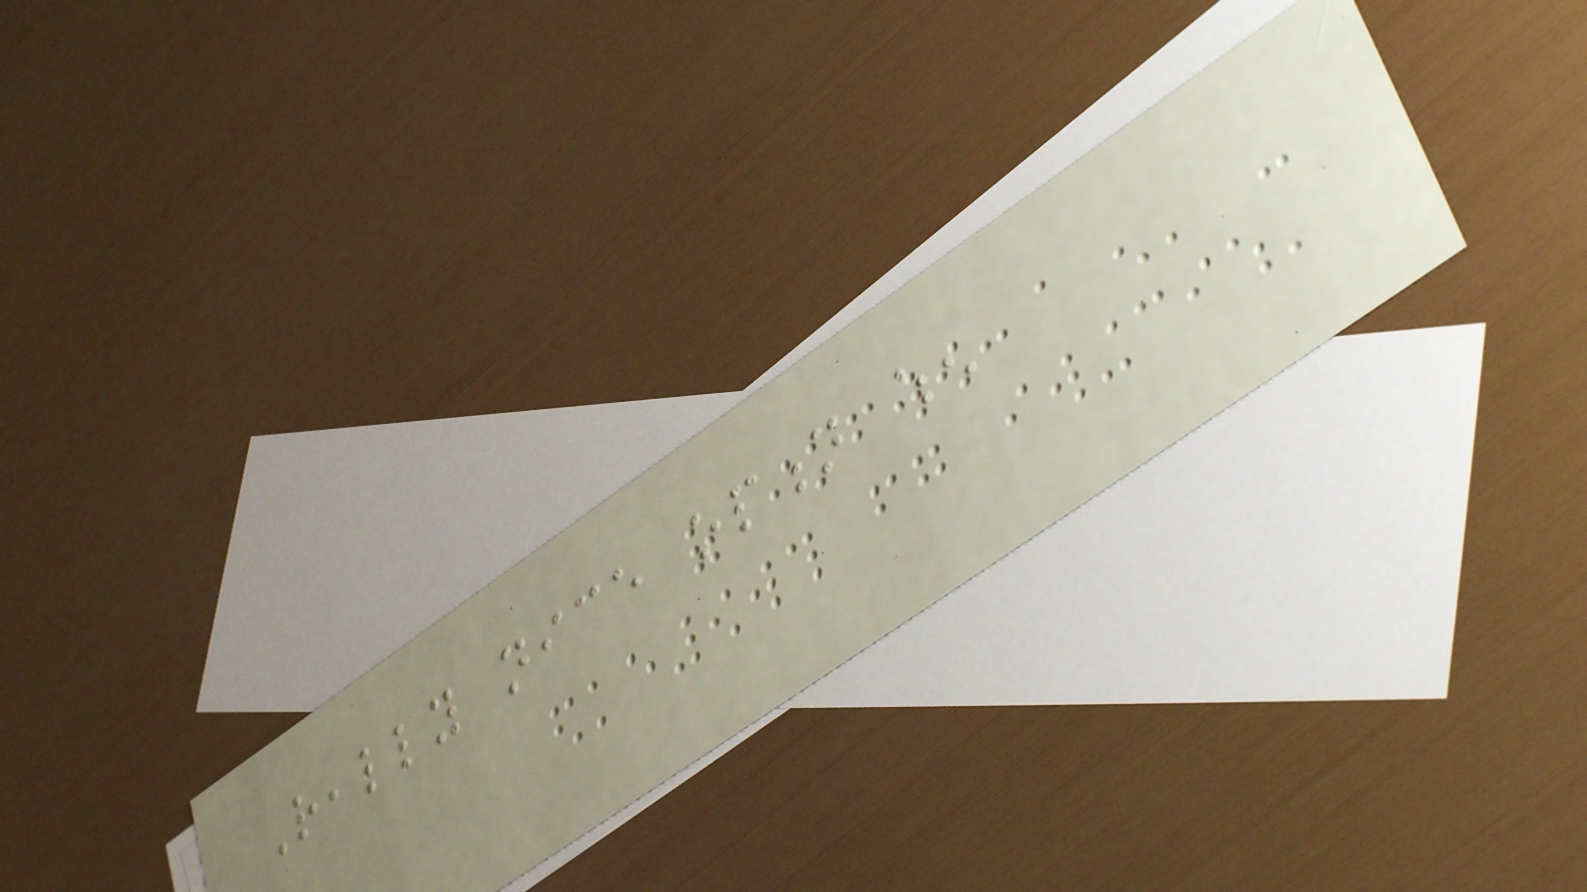Really nice option when
